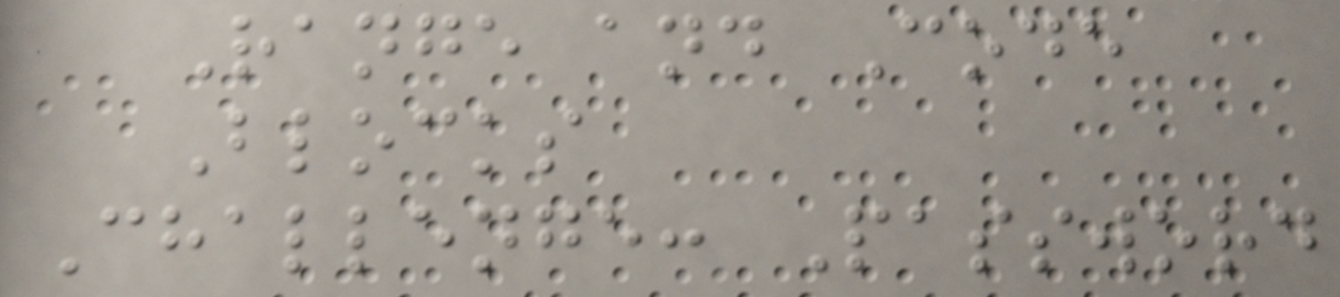Range and Code
Blocks
Challenge: Password
